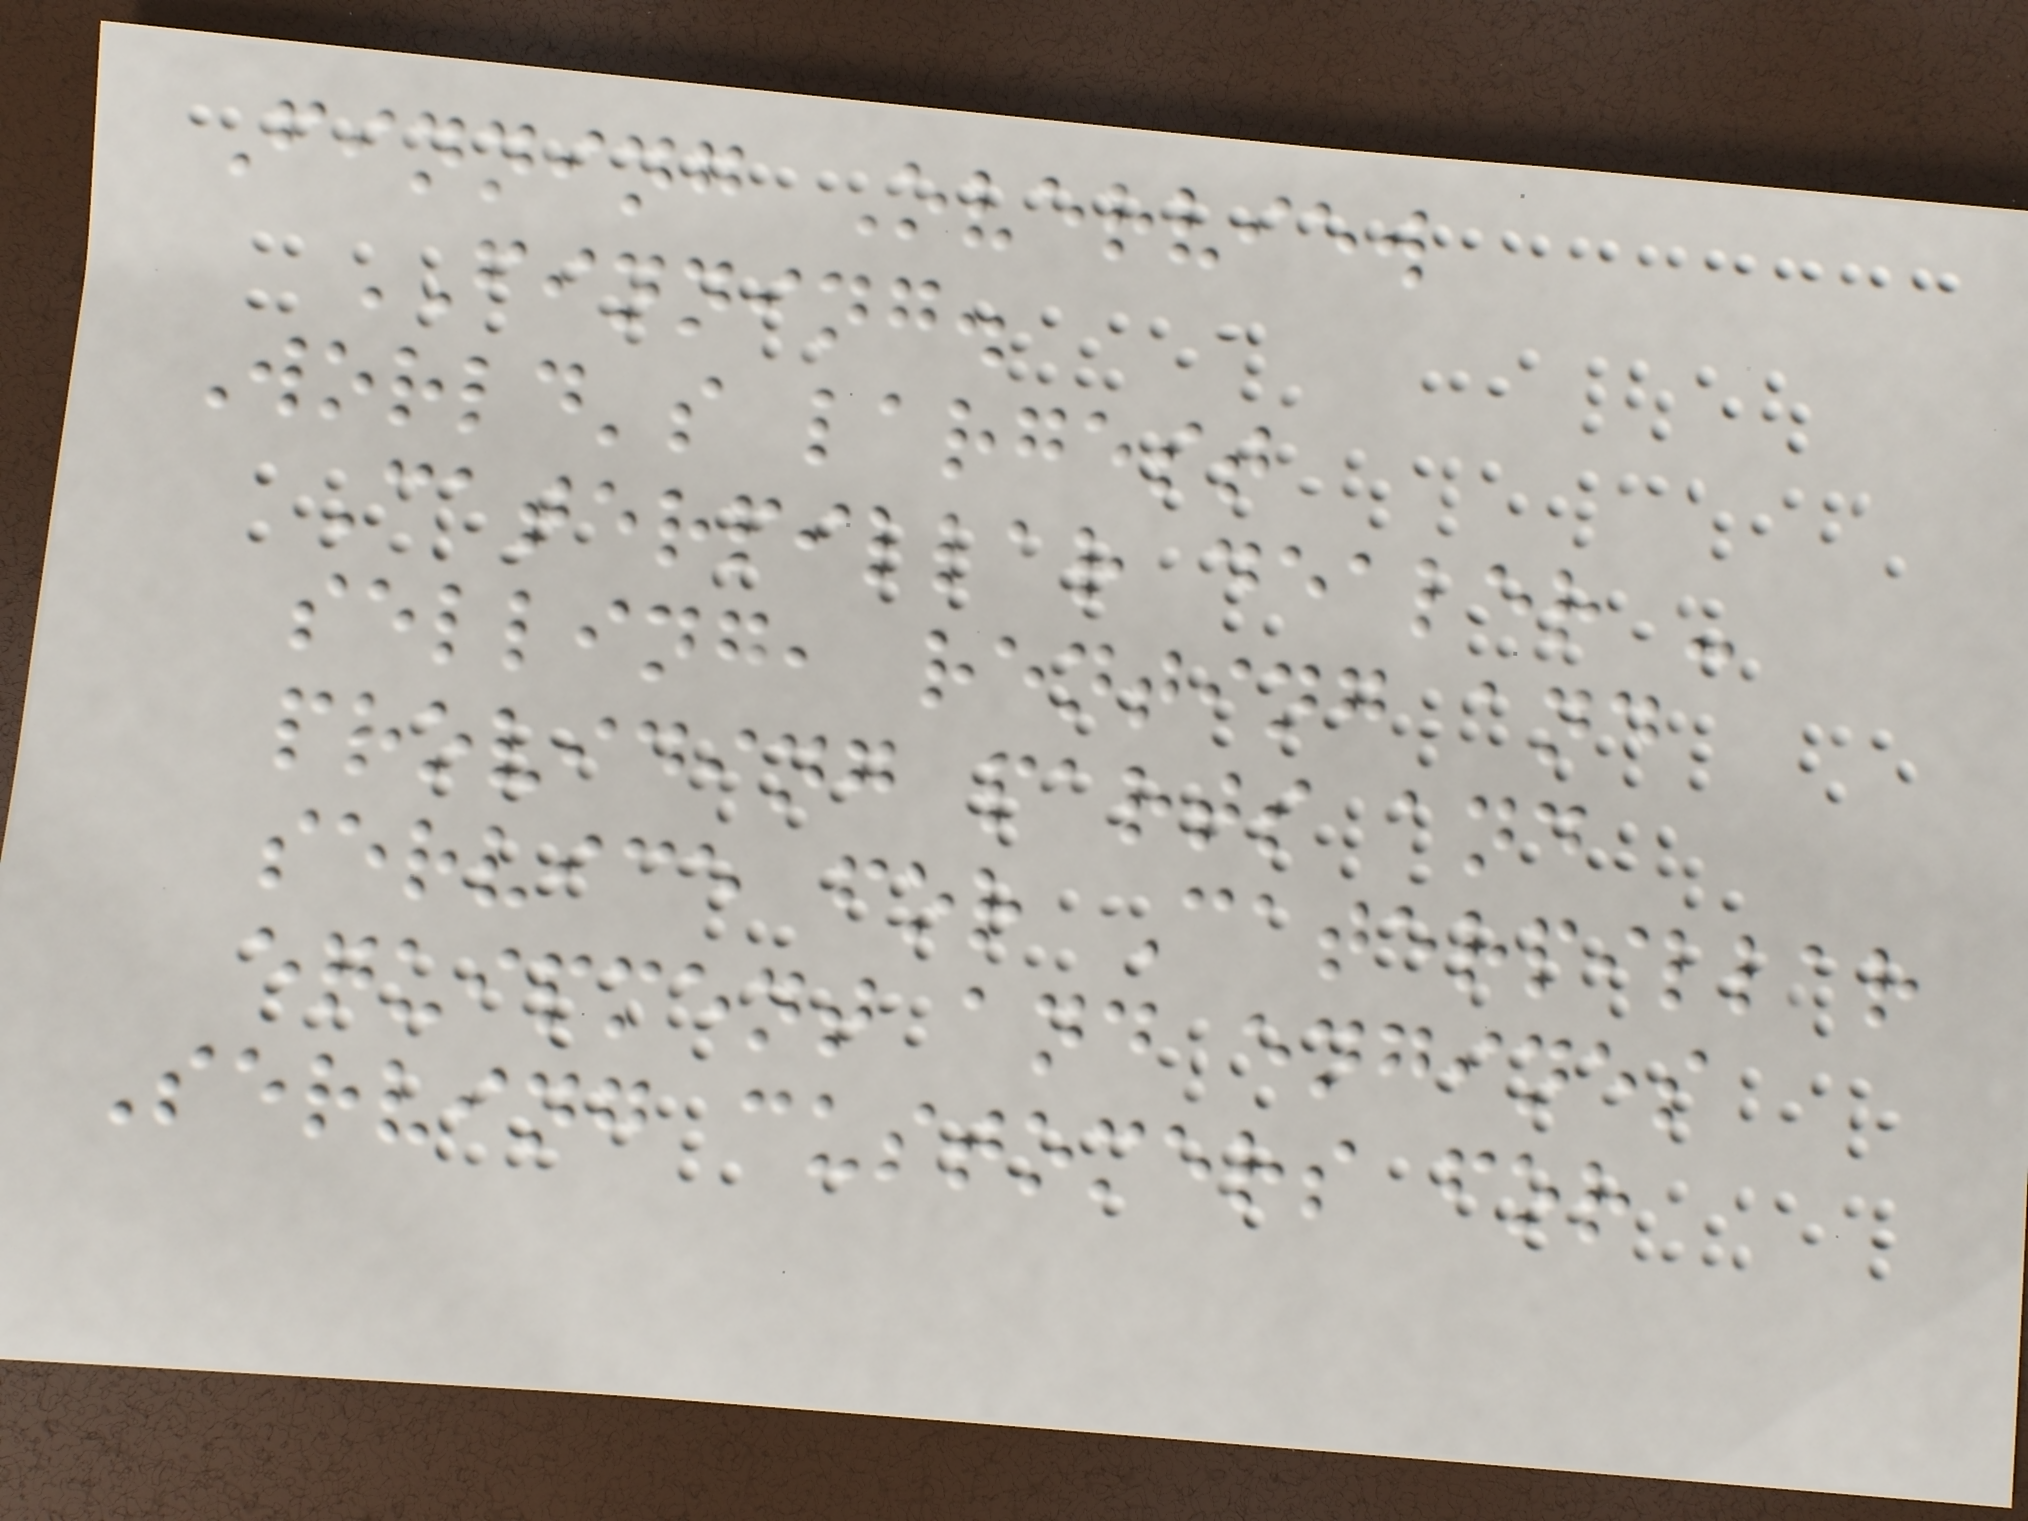Finning Overview
FINNING.
World's largest
Caterpillar dealer -
selling, renting and
providing parts and
service for Caterpillar
equipment and engines
Serving customers for
